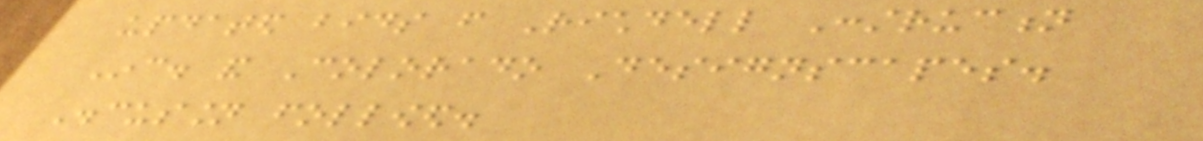updated bids from Richdell Construction
Inc. and Colorado Designscapes.
Discussion followed.
